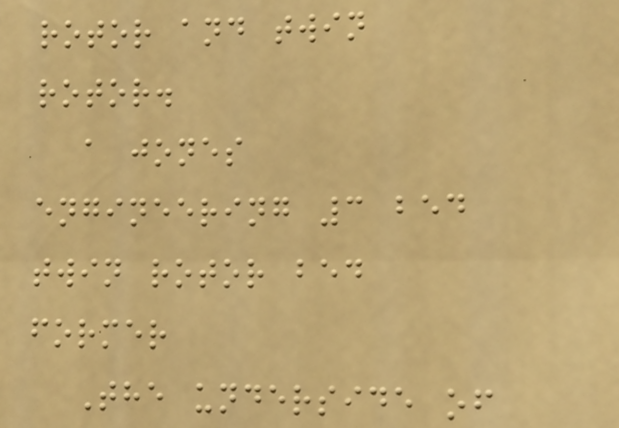rotor and twin
rotor.
a jones
engineering 3 bed
twin rotor bed
former
The underside of
